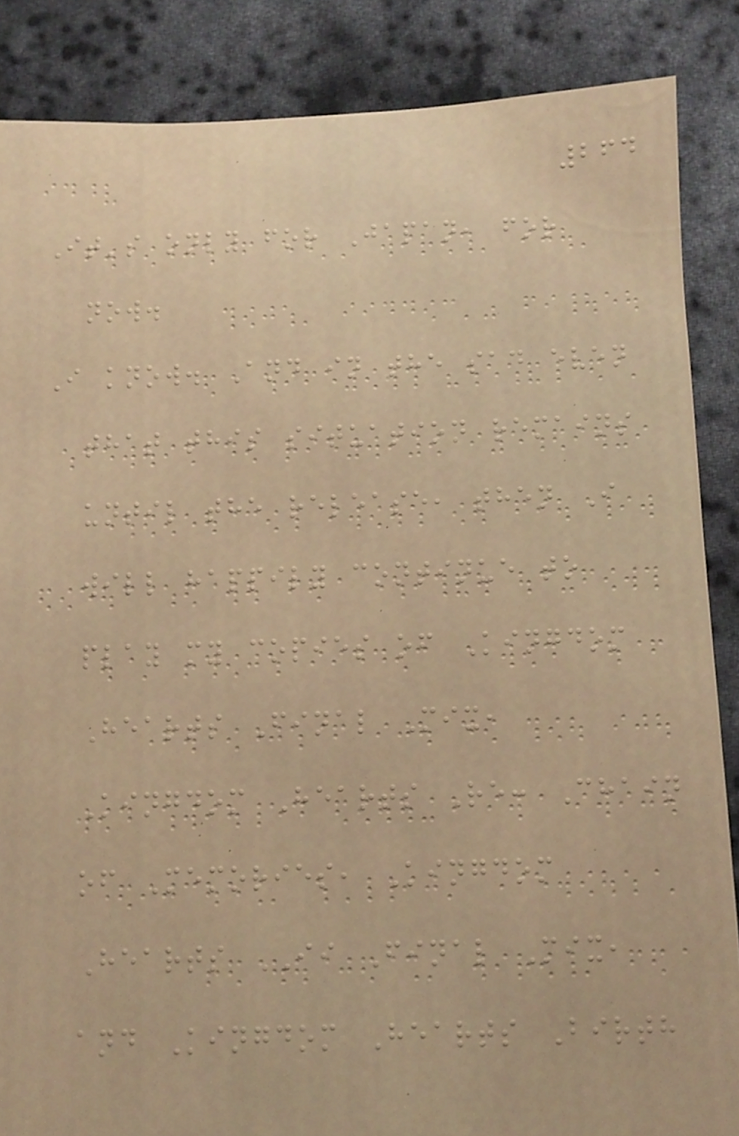264
It's only for Japan, for
now.
I know. And in the sad even
that this situation remains
until the release, then I
will happily continue to
play my copies of Kingdom
Hearts Final Mix,
Kingdom Hearts Re: Chain
of Memories, Kingdom
Hearts II Final Mix,
and Kingdom Hearts Birth
